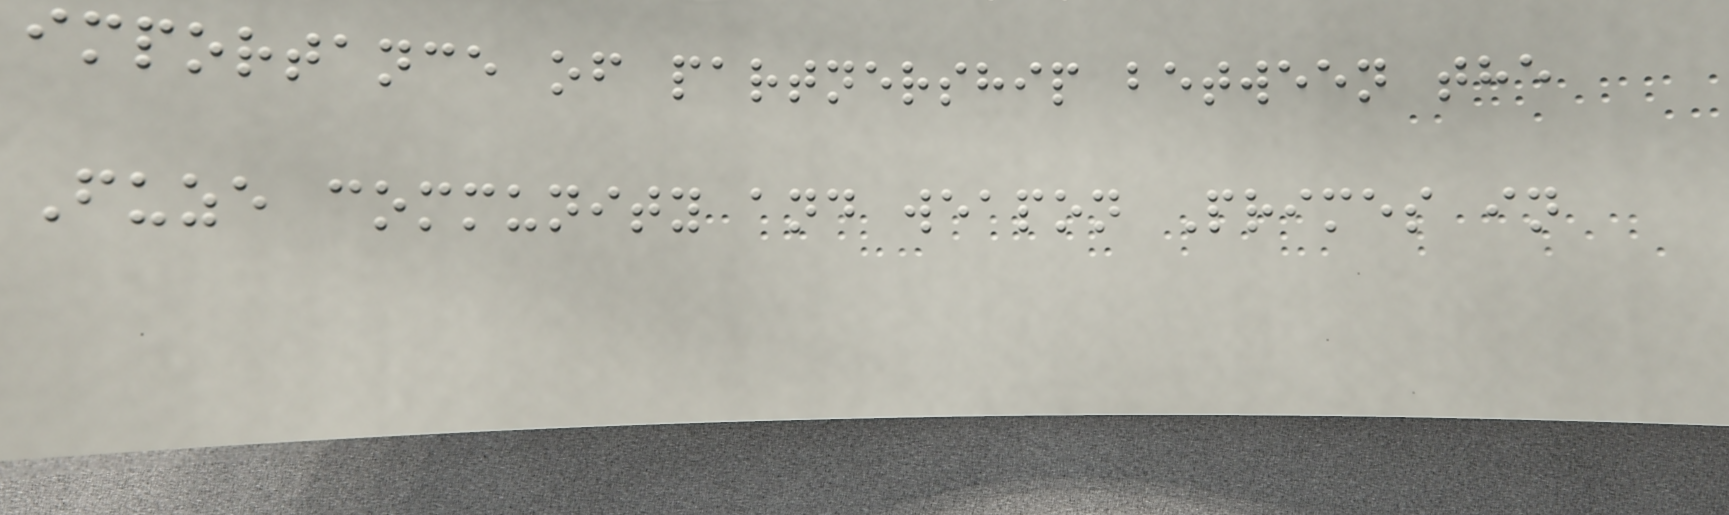importance of partnership between the
Fuze community and weapon Primes in
